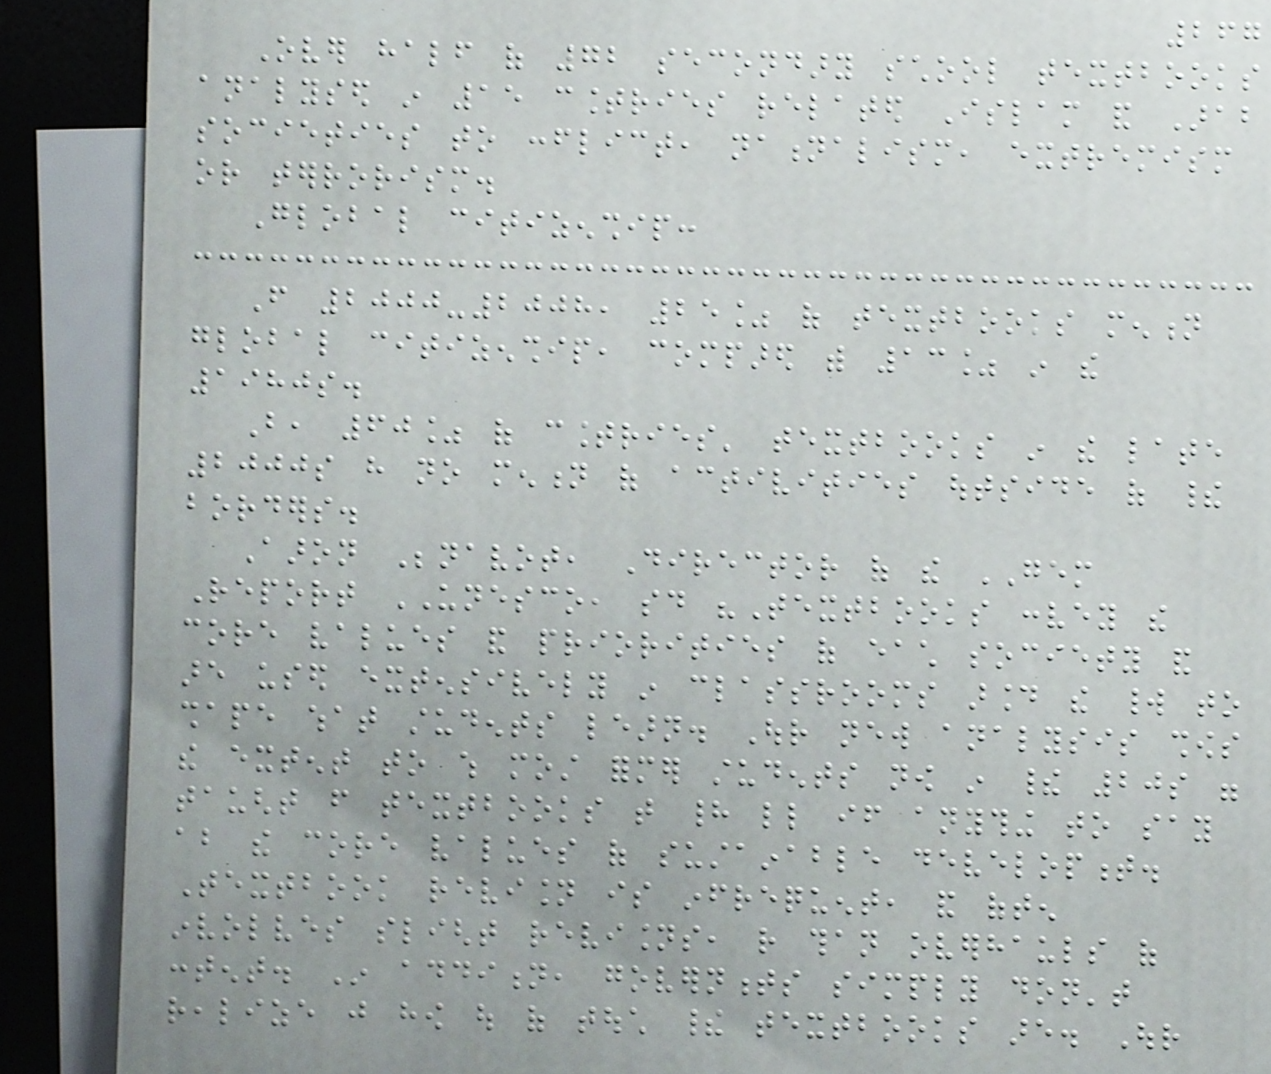267
Over half of 72 secondary school textbooks
analysed in 15 countries related Islam and Arab
societies to conflict, nationalism, extremism
or terrorism.
Global citizenship:
From 2000-2008, 25% of textbooks mention
global citizenship, compared with 13% in the
1980s.
But, 60% of countries' textbooks in the late
2000s have no mention of activities outside of their
borders.
Aaron Benavot, Director of the GEM
Report UNESCO, said "Textbooks convey the
core values and priorities of each society and
are used extensively in classrooms around the world to
shape what students learn. Our new analysis shows
the extent to which most former students now in their 20s were
taught from textbooks that had little if anything to say
about the core values of sustainable development.
Textbook revision is infrequent, and often
involves slight revisions, rather than overhauls of
content. In addition, governments simply don't
realize just how out of touch their textbooks are. Our
